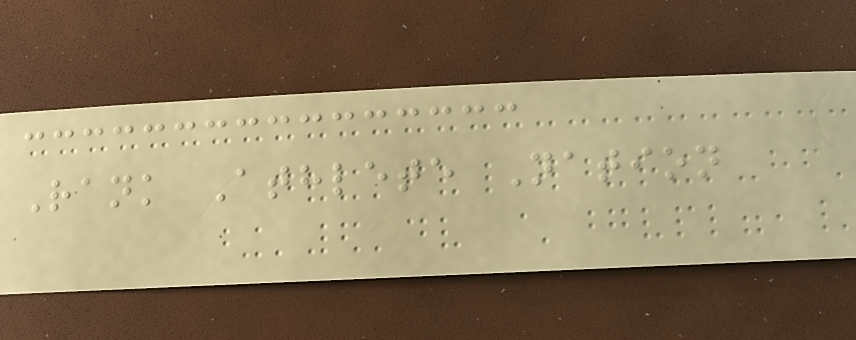Rank Athlete Nation
